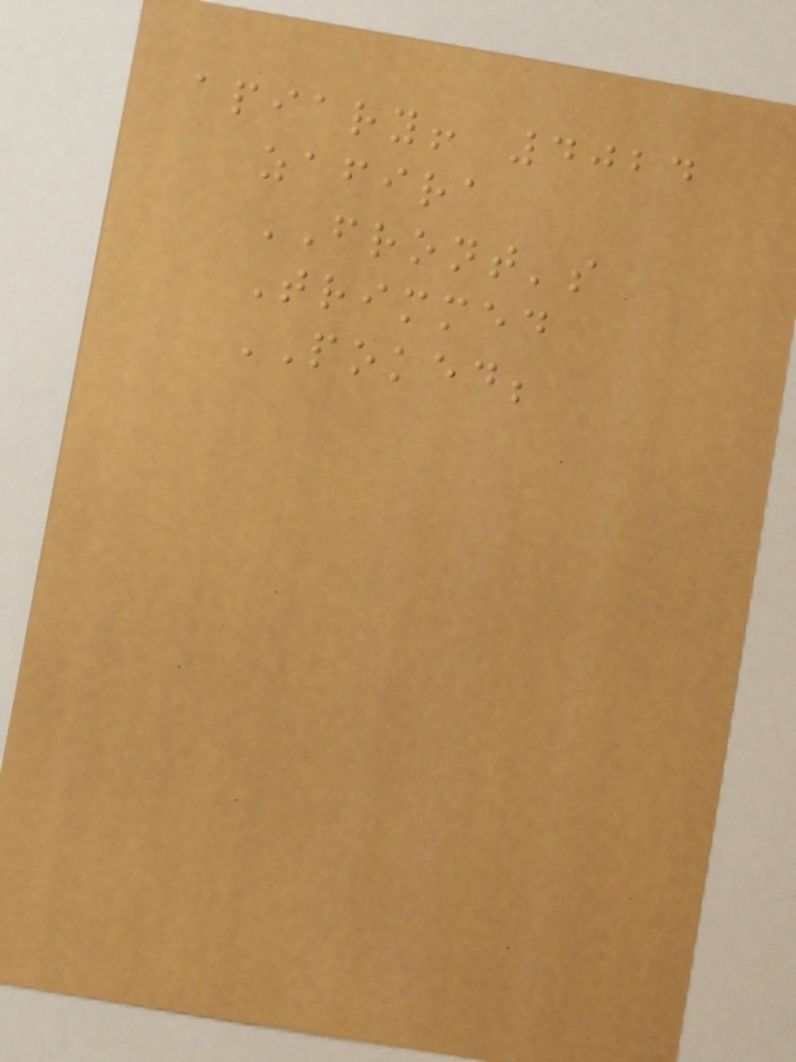apiary! 4024
zafira
FRONT's
Trimmed
POKED;
